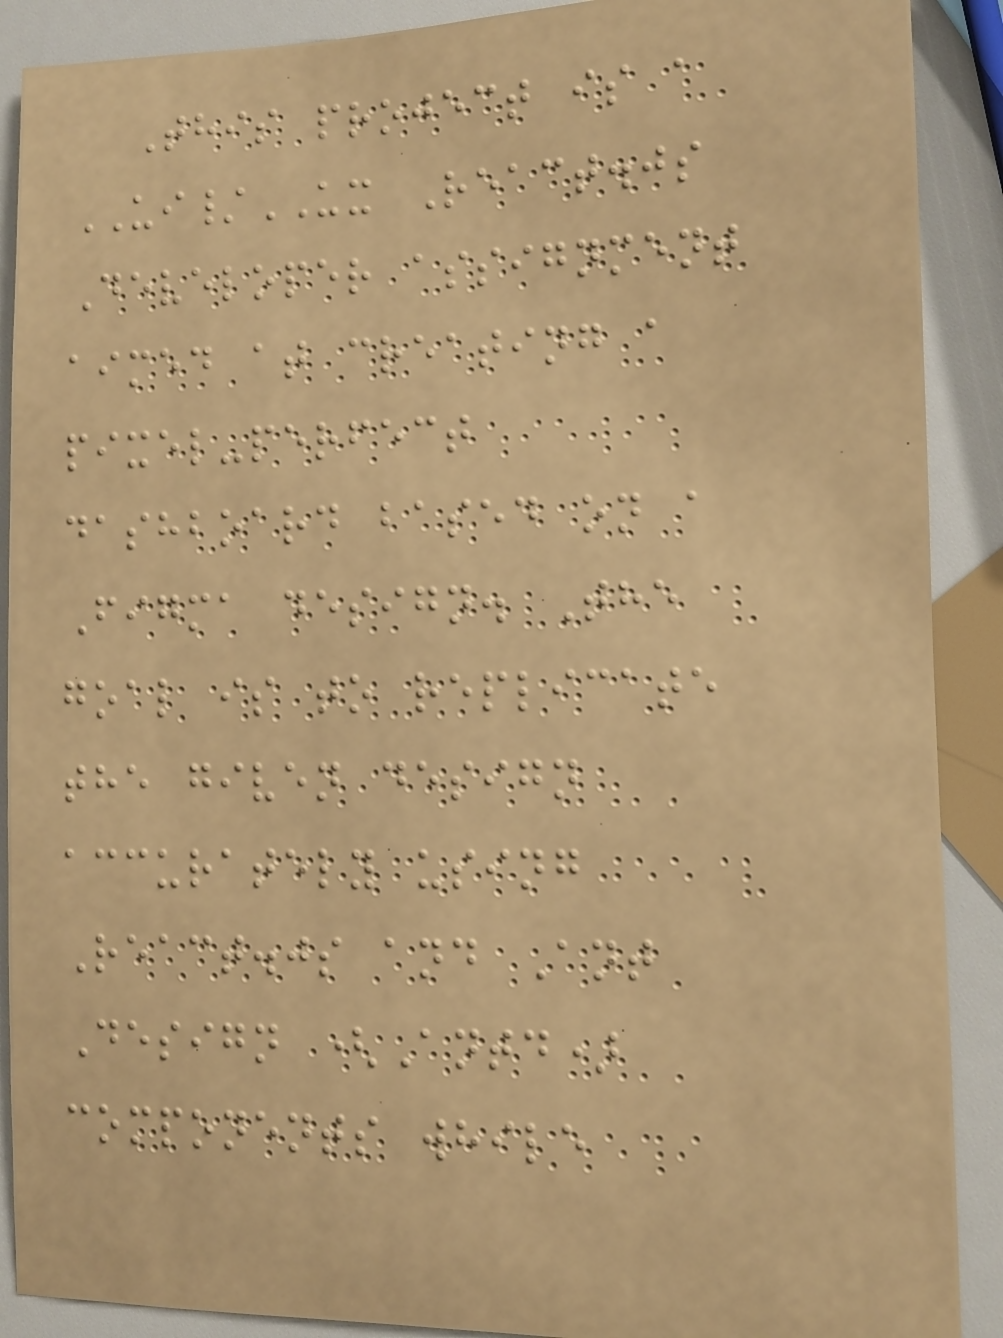This project is a
UI/UX React.js
Developer assignment
aimed at creating a
pixel-perfect
dashboard based on a
Figma design. The
goal is to replicate
the given design
accurately using
React.js and Ant
Design (Antd)
components while
